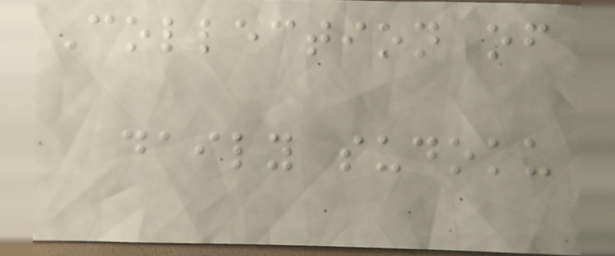Collection of
daily sudoku
